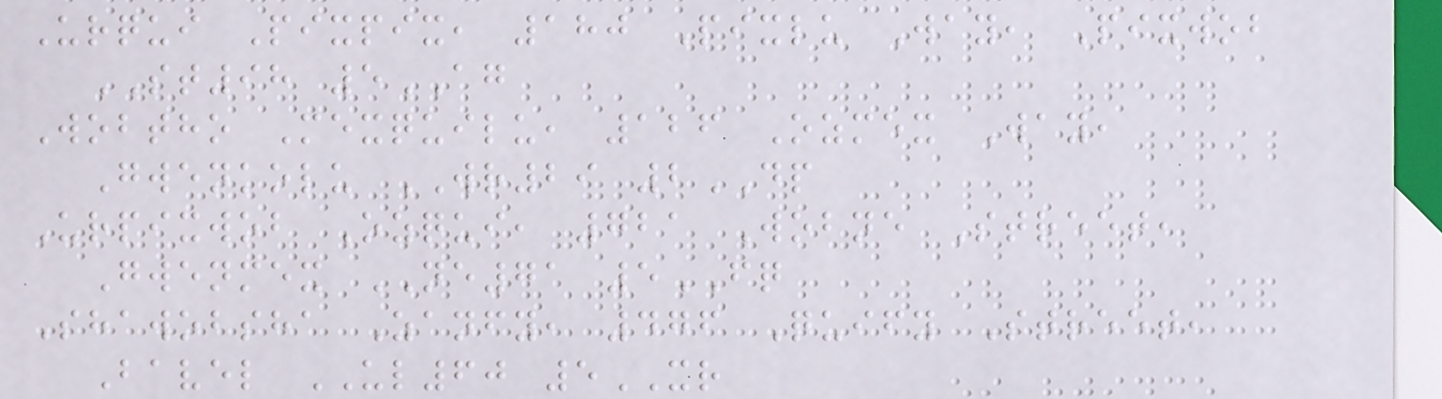Urqui Pixpix, 180 Pixlu Way, Pixwob
ST98 5AG
Wobtho Mexquilu, 126 Ozmex Way,
Gwenkolu WR29 2DP
Urpixwob Ozqui, 721 Wobne Street,
Gwenmex NE71 5FQ
Shawobsha Zanfy, 476 Quify Street,
Bavel UL60 5XR
